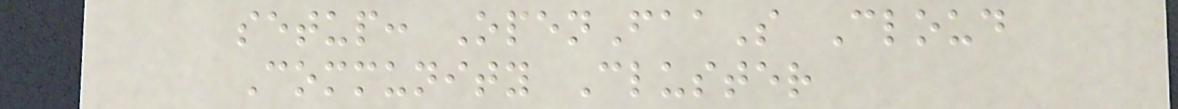setup: OpenFaaS Cloud
Community Cluster
